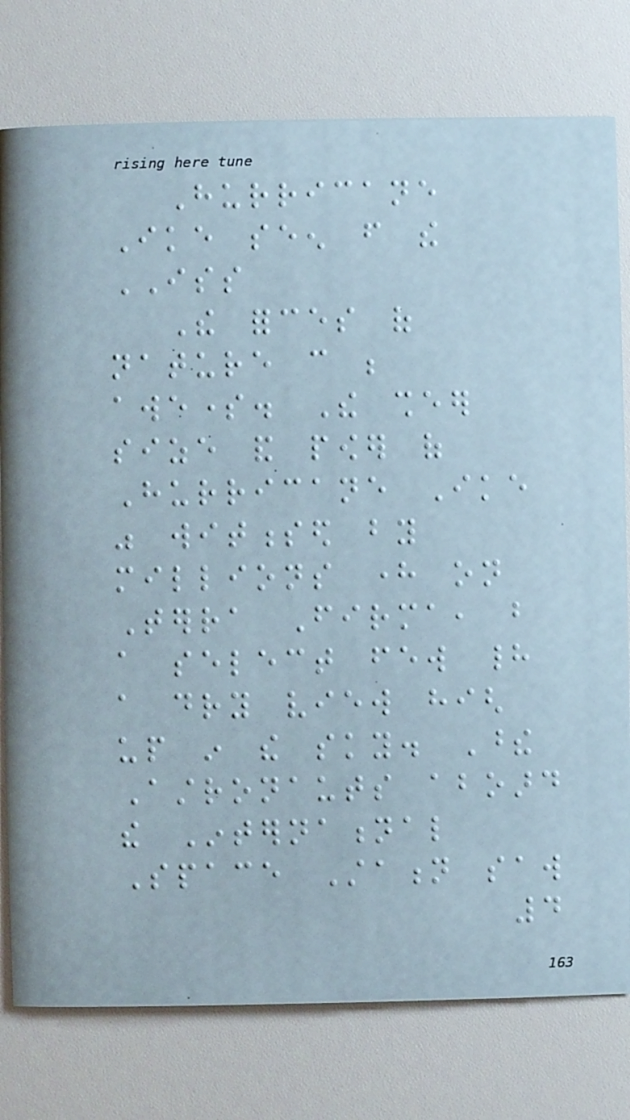Hurricane
Ike seen from the
ISS
The forces of
nature can be
awesome. The sheer
size and power of
Hurricane Ike
was witnessed by
millions here on
Terra Firma, but
a select few had
a dry view high
up in the sky. These
Astronauts aboard
the International
Space Station saw
4
